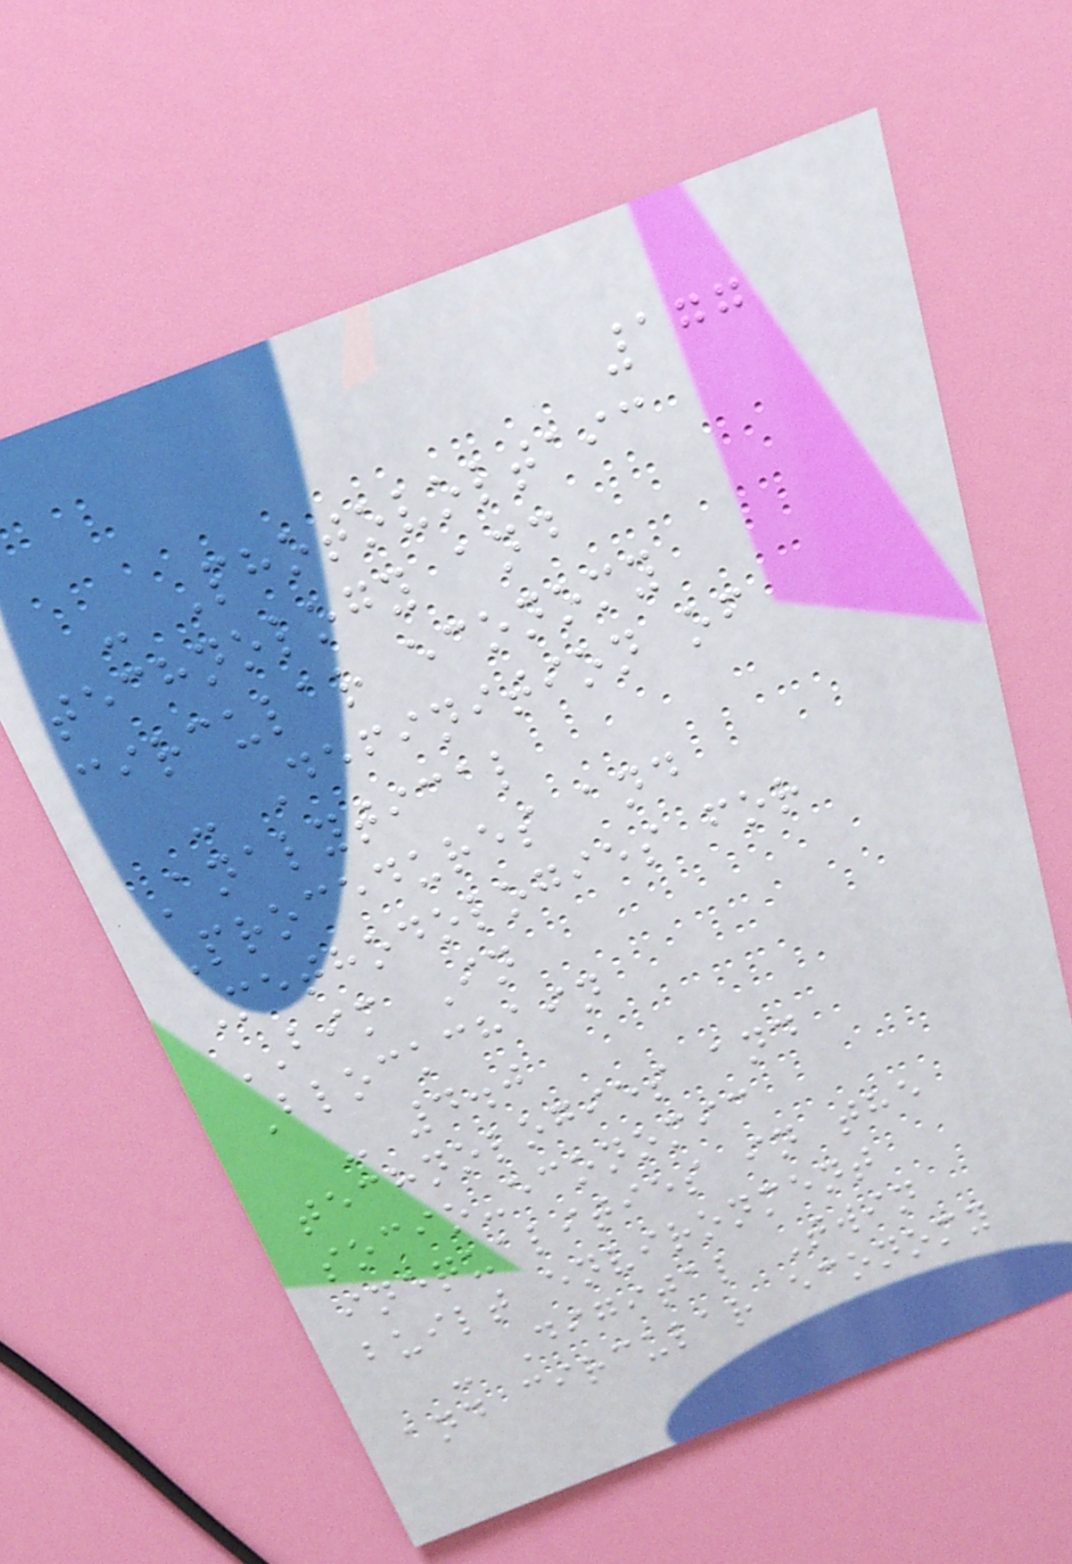177
- Photovoltaic
technology and
circular economy
- Definition of
Analytical
Procedures and
Methodologies for
BIM In
Blockchain
- 4.0
technologies and
socio-economic
inequalities in the
built environment
- Digital Twin
and circular economy
